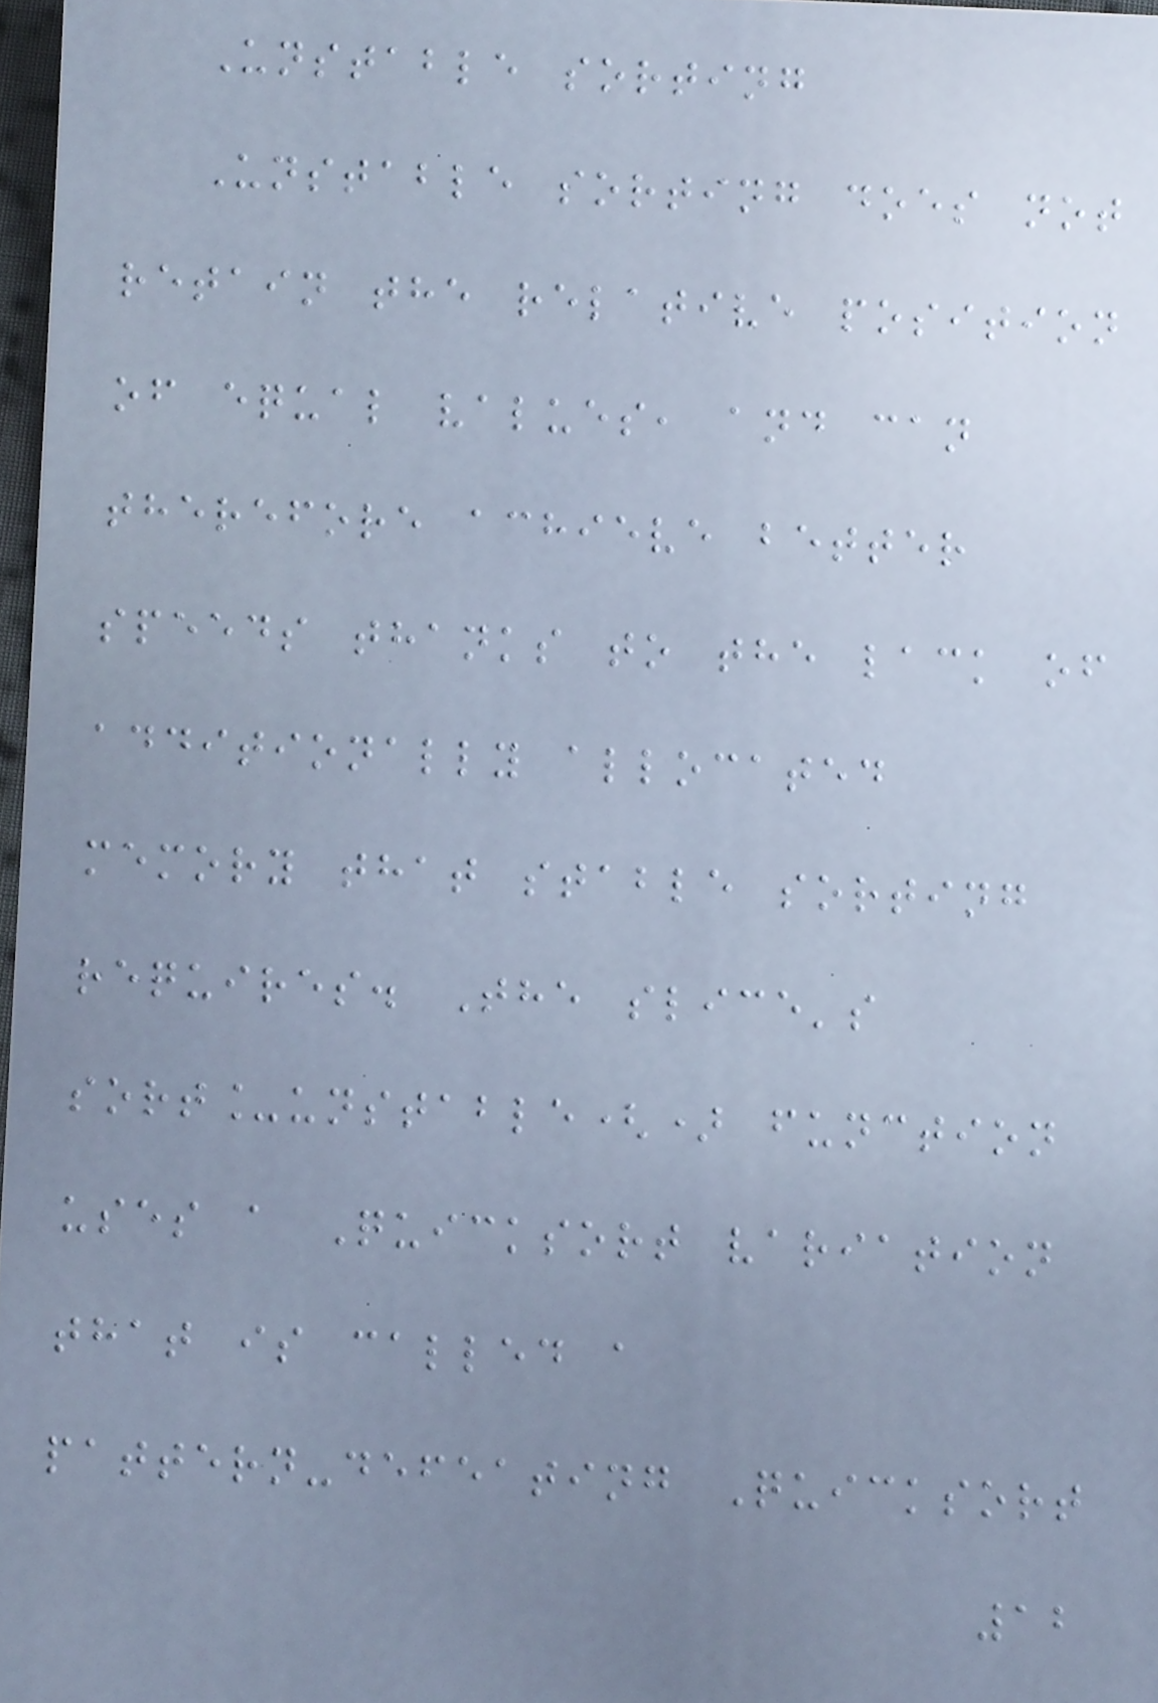Unstable sorting
Unstable sorting does not
retain the relative position
of equal values, and can
therefore achieve better
speeds thanks to the lack of
additionally allocated
memory that stable sorting
requires. The slice's
sort_unstable() function
uses a Quicksort variation
that is called a
pattern-defeating Quicksort
12
